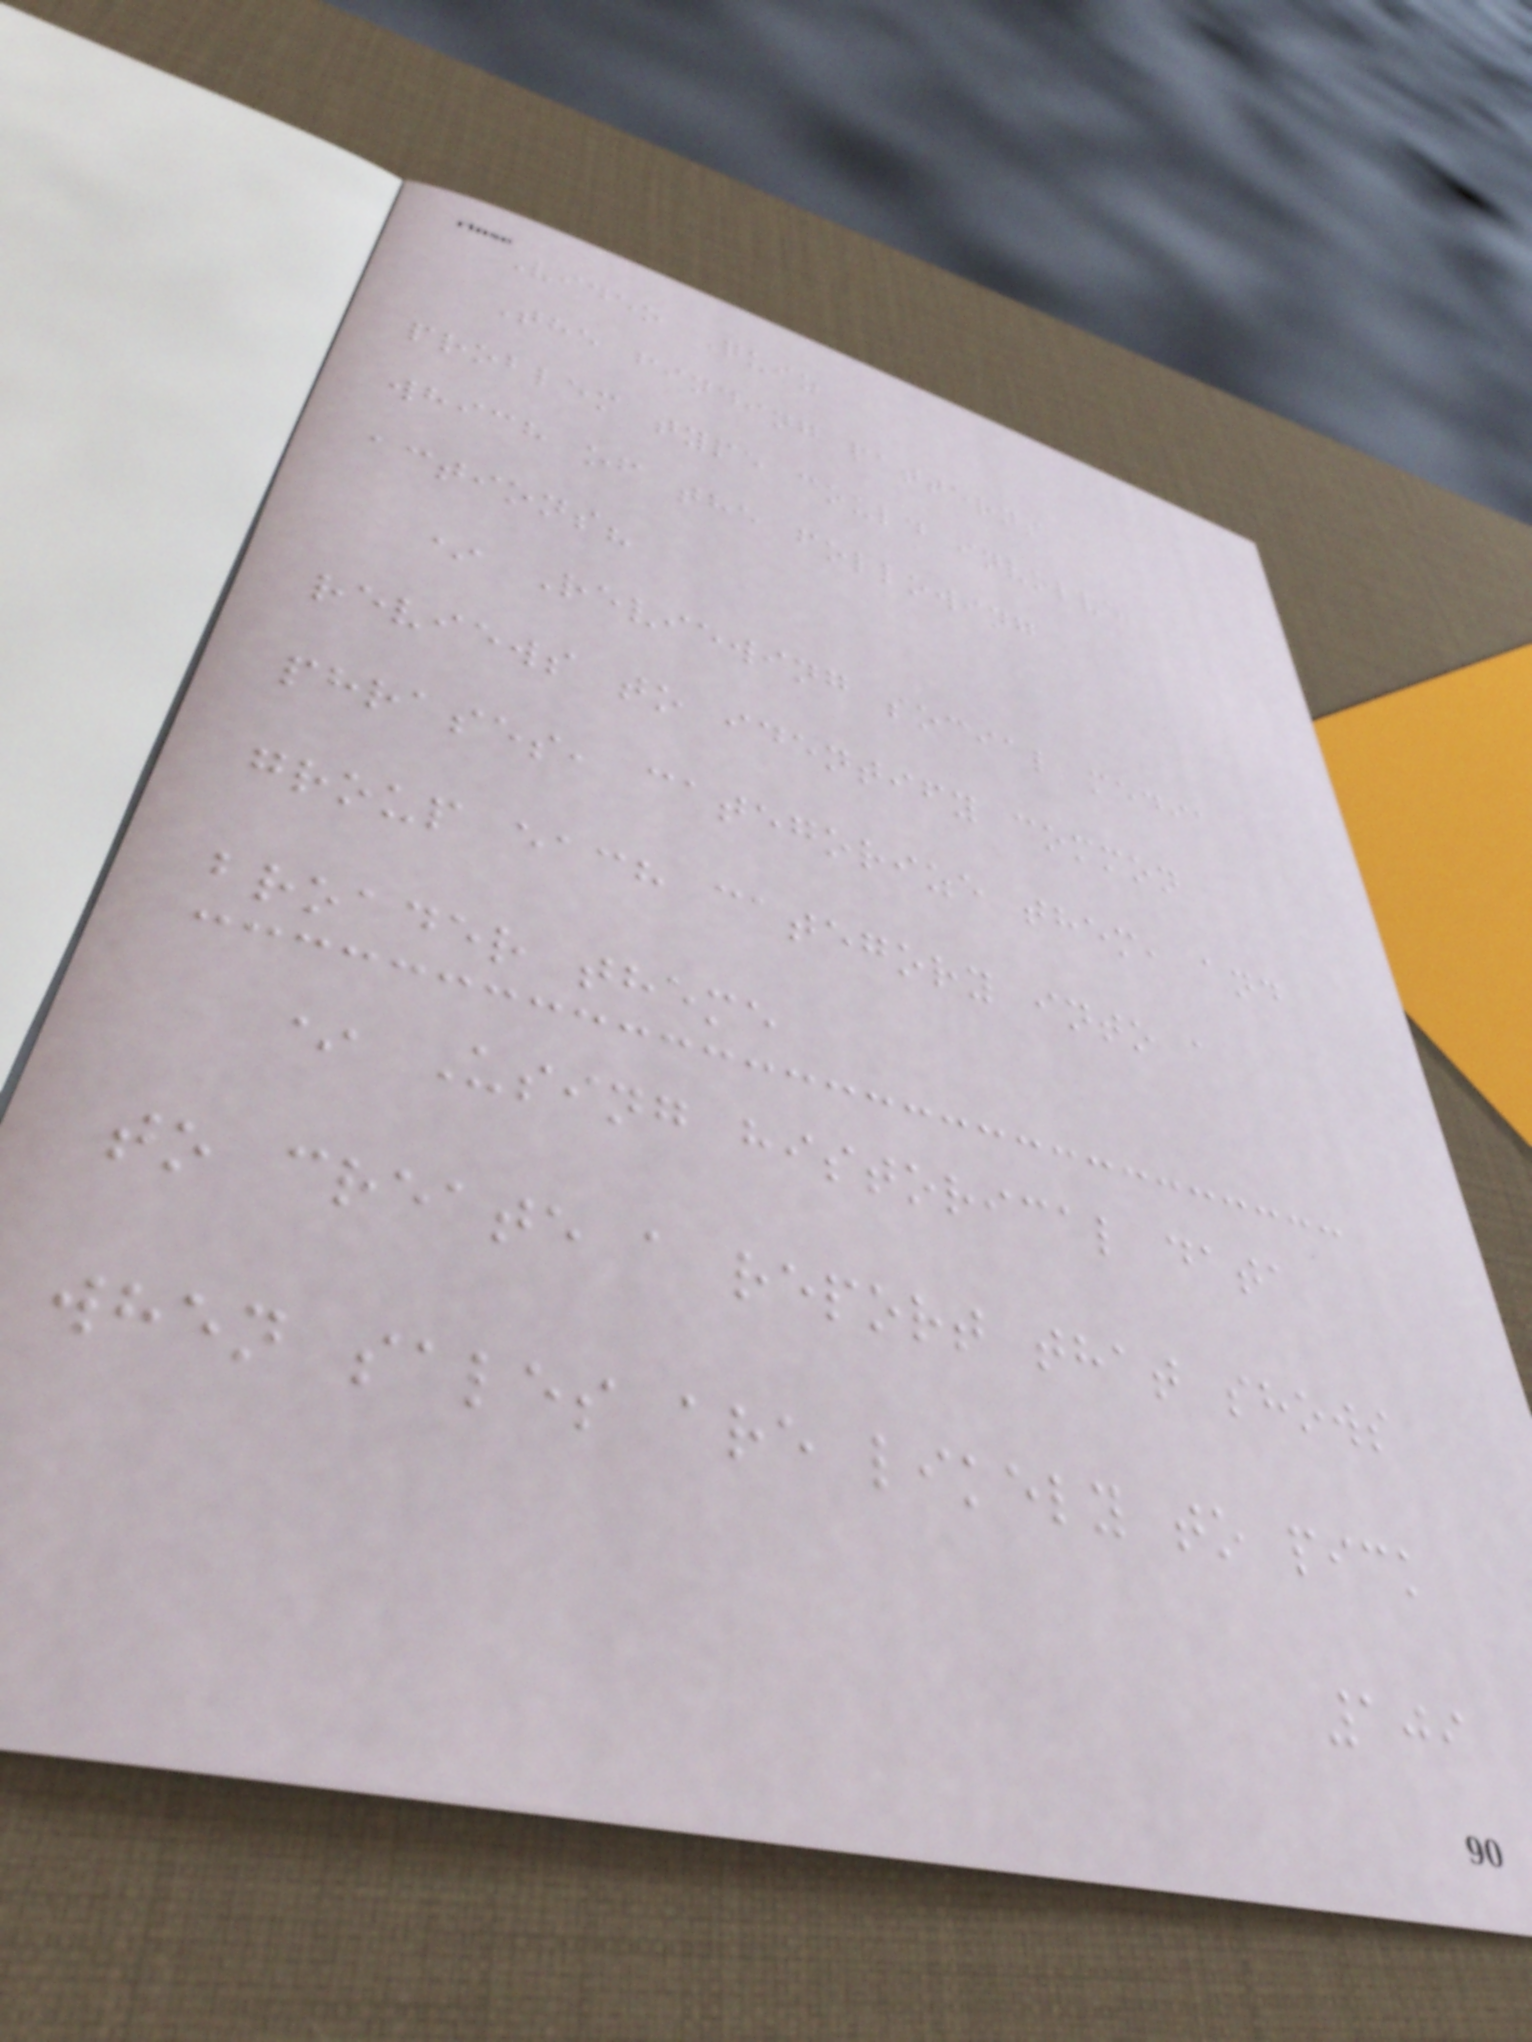Video Quiz
The finding patterns
problem type could involve
which of the following
actions?
* Reviewing social media
reviews to identify common
phrases, categorize them, and
group each category into a
broader theme
* Using historical data
to create a report that shows
when sales are likely to pick
109
